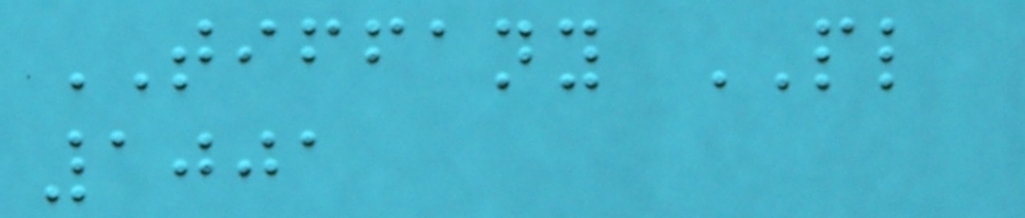TIFFANY PL
1001
